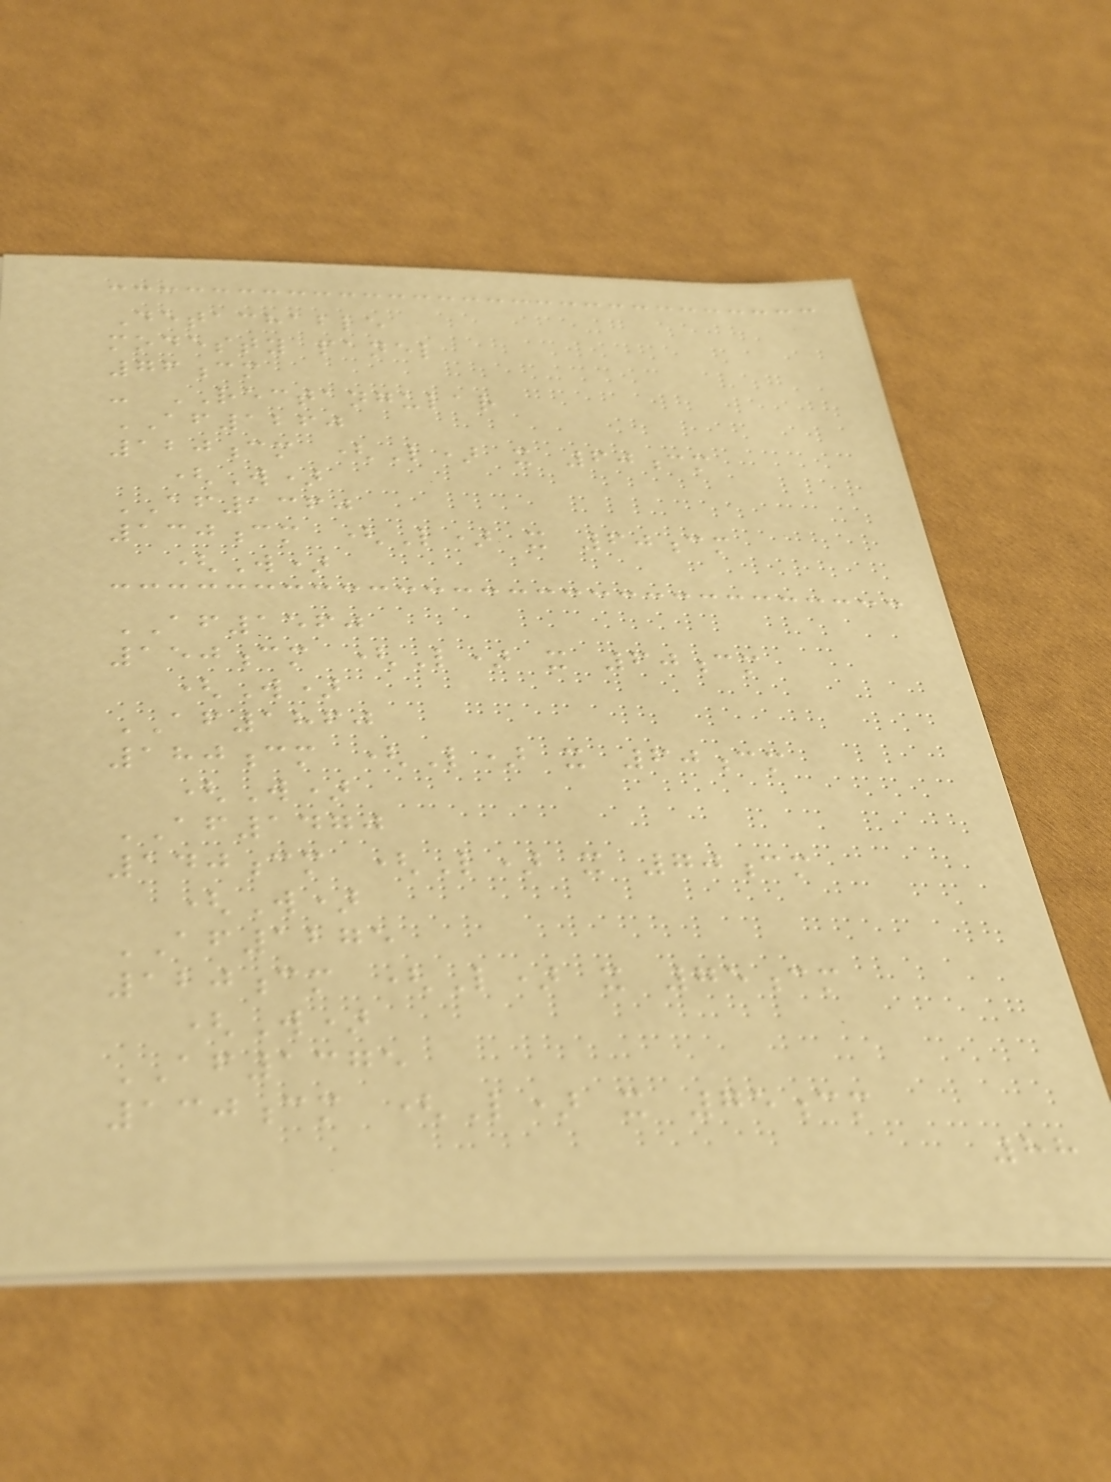Detachable
modesty panel
76cm
- RECTANGULAR
AF1260
120cm (L) x 60cm
(W)
AF1360
130cm (L) x 60cm
(W)
AF1560
150cm (L) x 60cm
(W)
AF1860
180cm (L) x 60cm
(W)
AF1470
140cm (L) x 70cm
(W)
AF1275
120cm (L) x 75cm
(W)
AF1375
130cm (L) x 75cm
88
